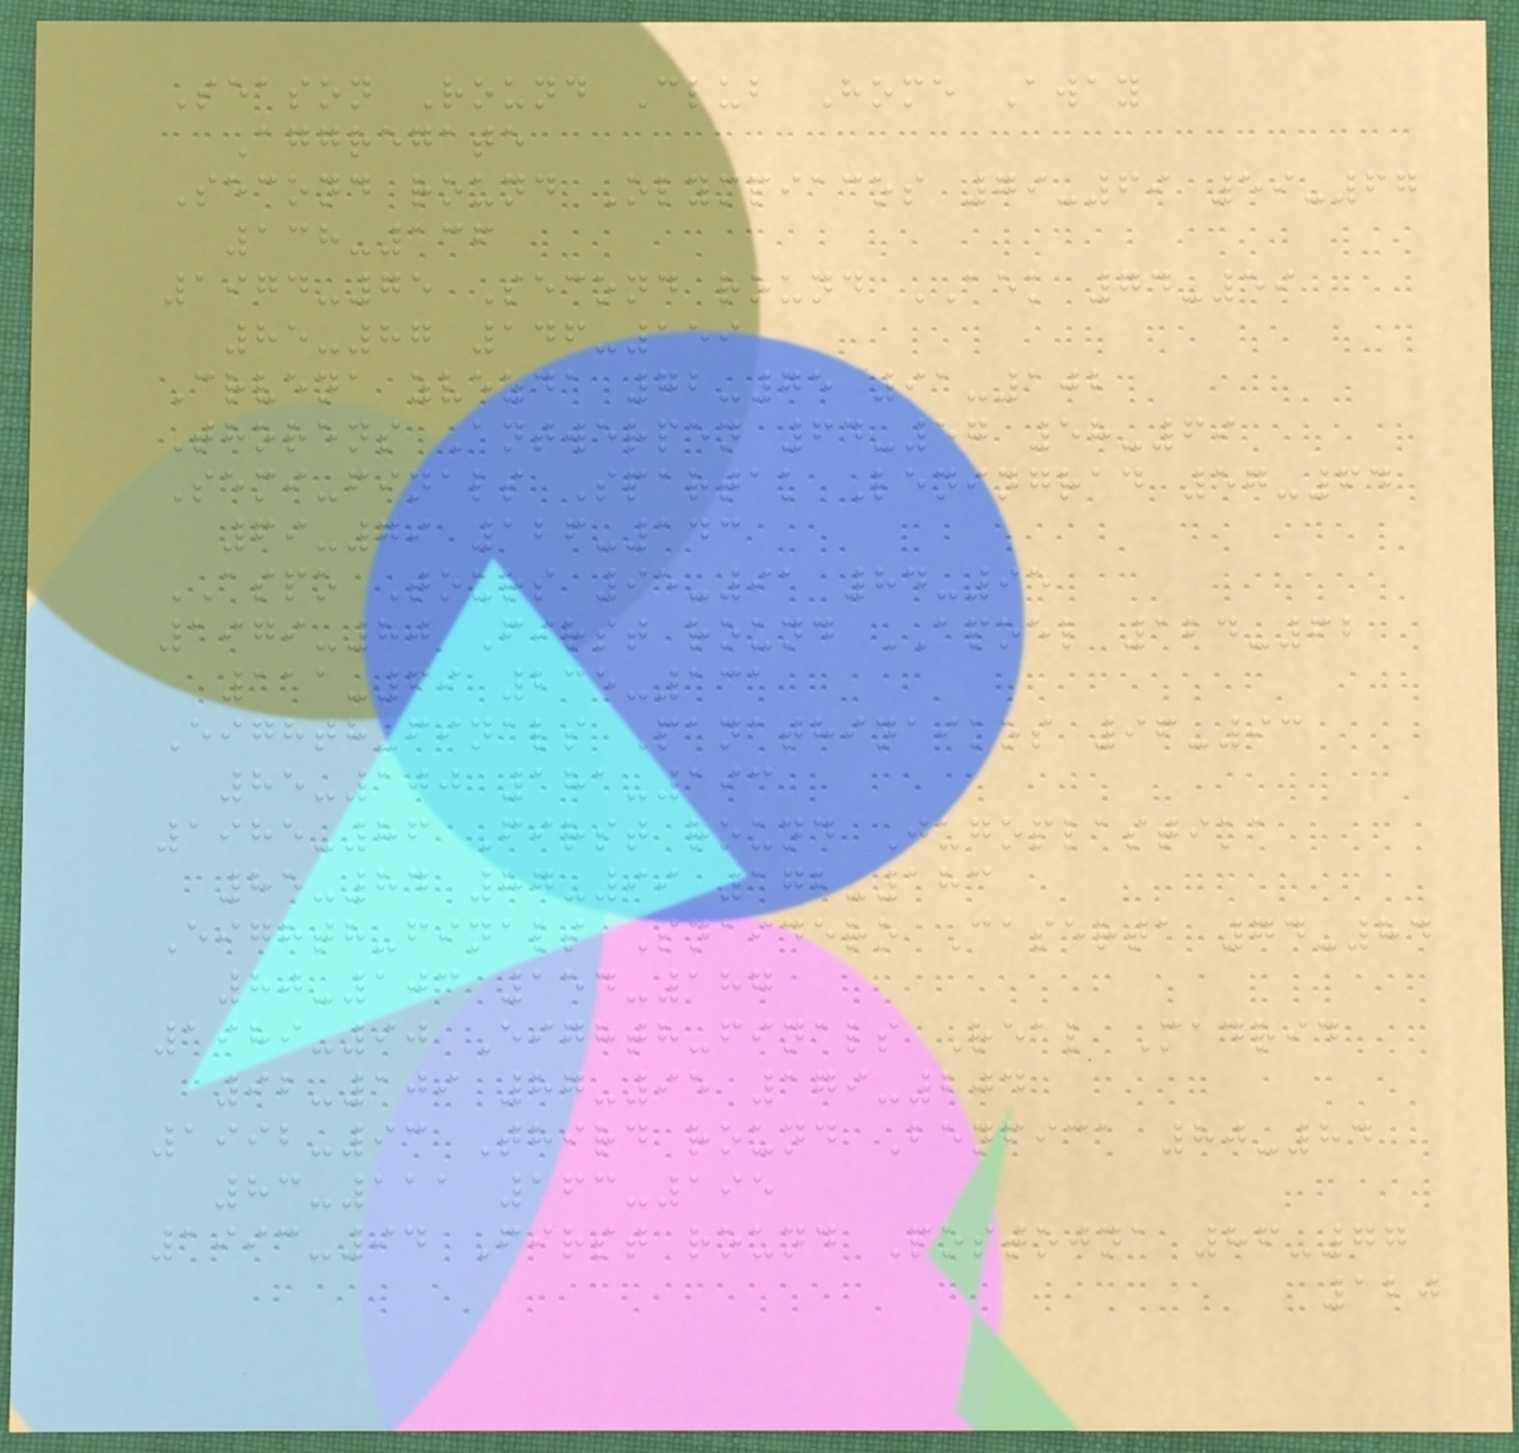Season Round Club Home Away
Aggregate
Second round Olympiacos 79-69 59-67
138-136
1974-75 Second round AEK 74-59
85-87 146-159
Crvena zvezda 72-75 91-102
Thorens Antwerpen 64-57 58-69
Semi-finals Spartak Leningrad 57-64
69-79 126-143
ASPO Tours 95-91 84-95
1979-80 First round APOEL 124-62
111-69 235-131
Eighth-finals Panathinaikos 96-93
85-100 181-193
1985-86 First round Jugoplastika
85-84 87-99 172-183
Eighth-finals Snaidero Caserta 74-84
80-103 154-187
1989-90 Eighth-finals Real Madrid
92-109 87-95 179-204
1992-93 Third round Benfica 80-84
83-111 163-195
1993-94 First round Postojna 86-77
120
